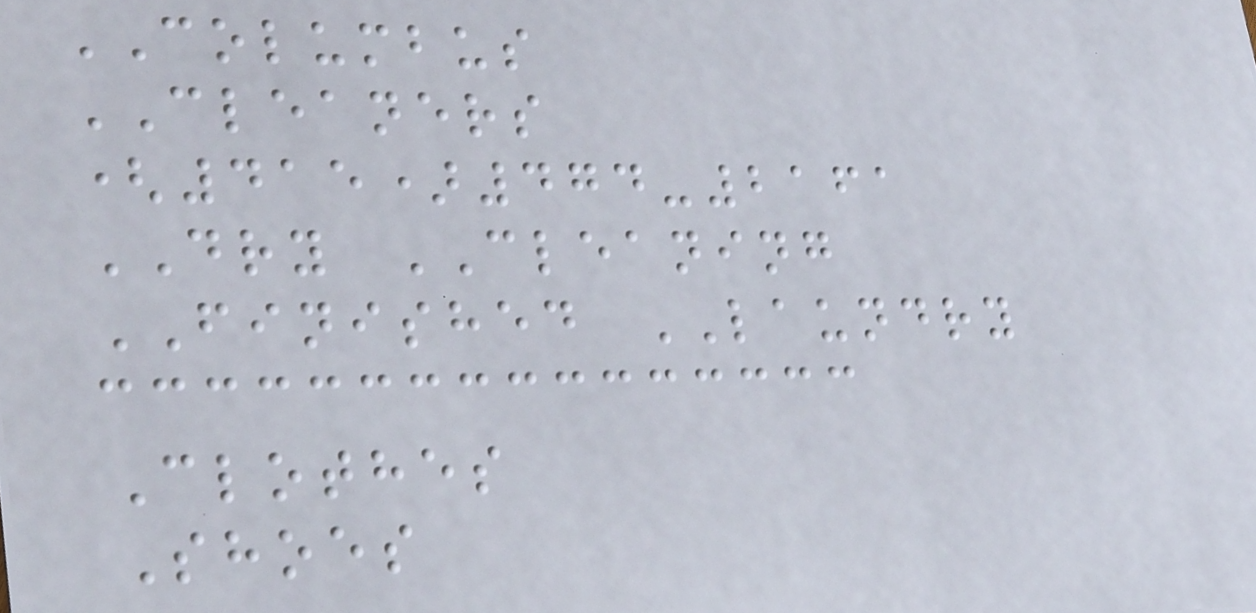COLUMBUS
CLEANERS
(415)474-2161
DRY CLEANING
FINISHED LAUNDRY
Clothes
Shoes
